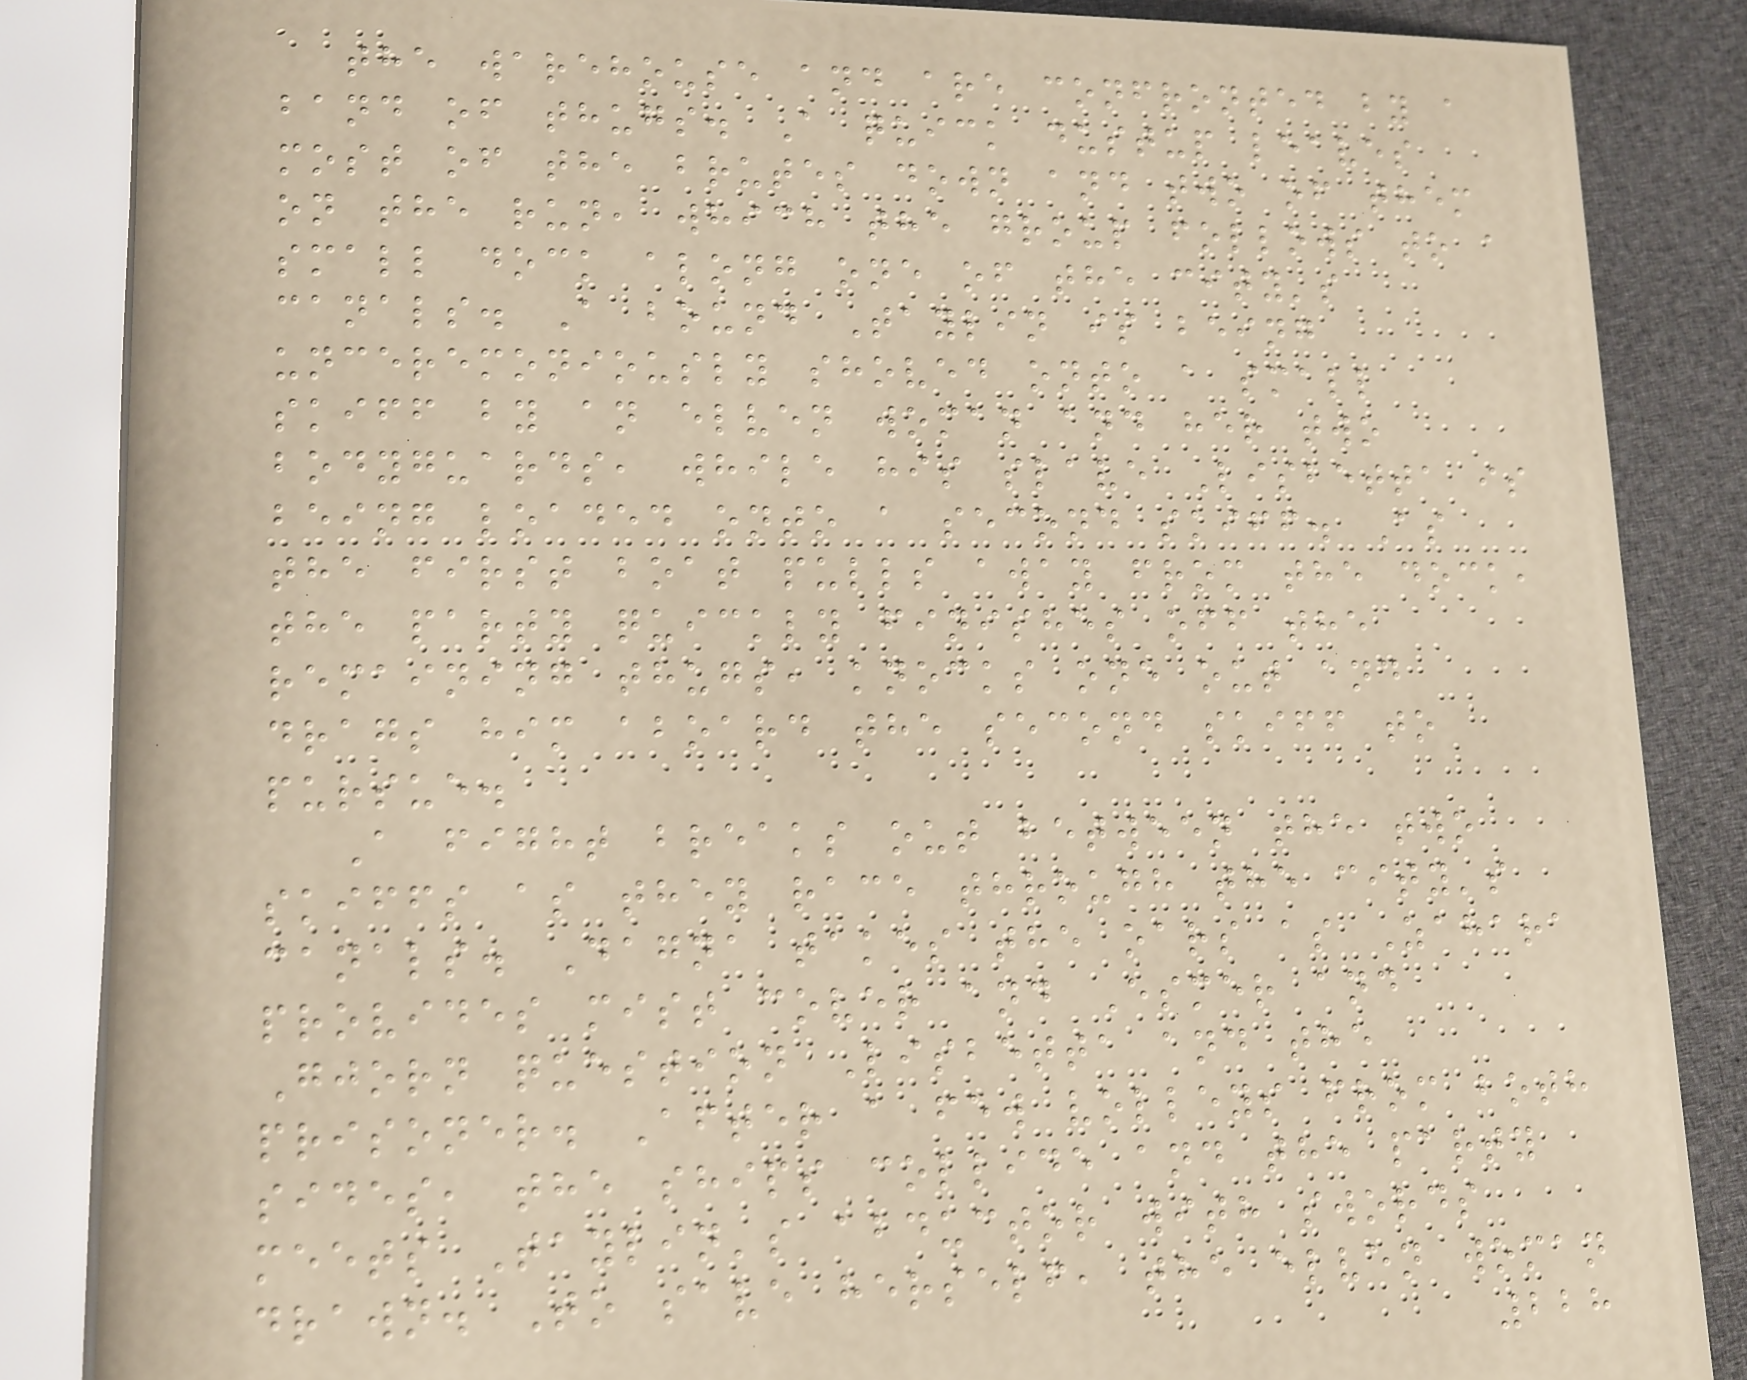the warehouse and are confronted by a
band of thugs. A quick dustup leaves
most of the brutes down and two of them
on the run, which the group follows to a
small dock along one of the city's
canals. A bound Taylin is being
unceremoniously shoved onto a small
skiff by an elven woman and her two
bodyguards, while his slave Lisbetta is
being loaded onto a second skiff. As
the first boat pulls away from the dock,
the party quickly finishes off the
remaining thugs, knocks one out and
drags him aboard the second skiff to
pursue.
A fight breaks out between the two
skiffs as they race through the city's
canals. Dagna takes the oars as Zahara
provides mist cover and Esmer and
Gjorn question Lisbetta and the
prisoner. After a few volleys from both
sides, the ships collide and the party
meets Taylin's abductor with swords
drawn. To save herself, the elven woman
228
